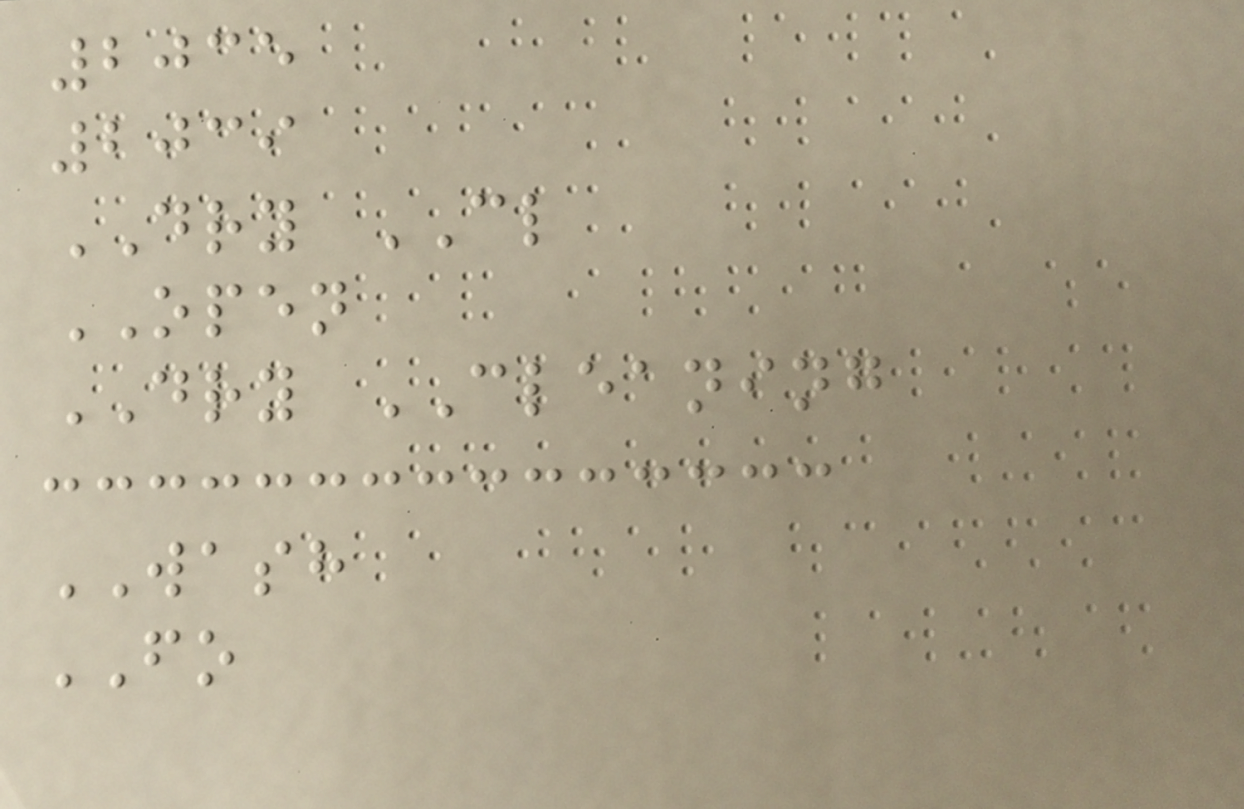2035
2039
DRY CL
OPEN
DRY CLEANING
WASH
FO
